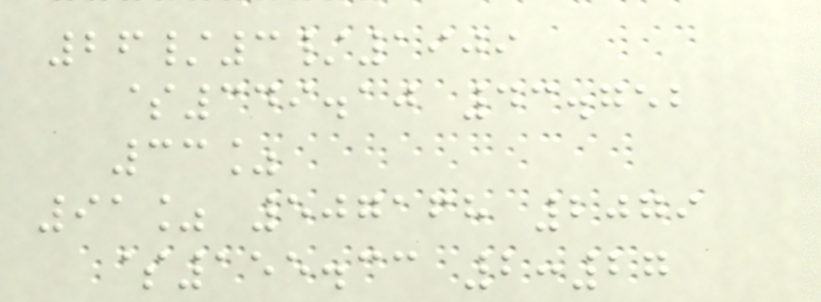26/3/1909
$349.10 43.752
33%
91% 507168 2079
$155.33 2:27
